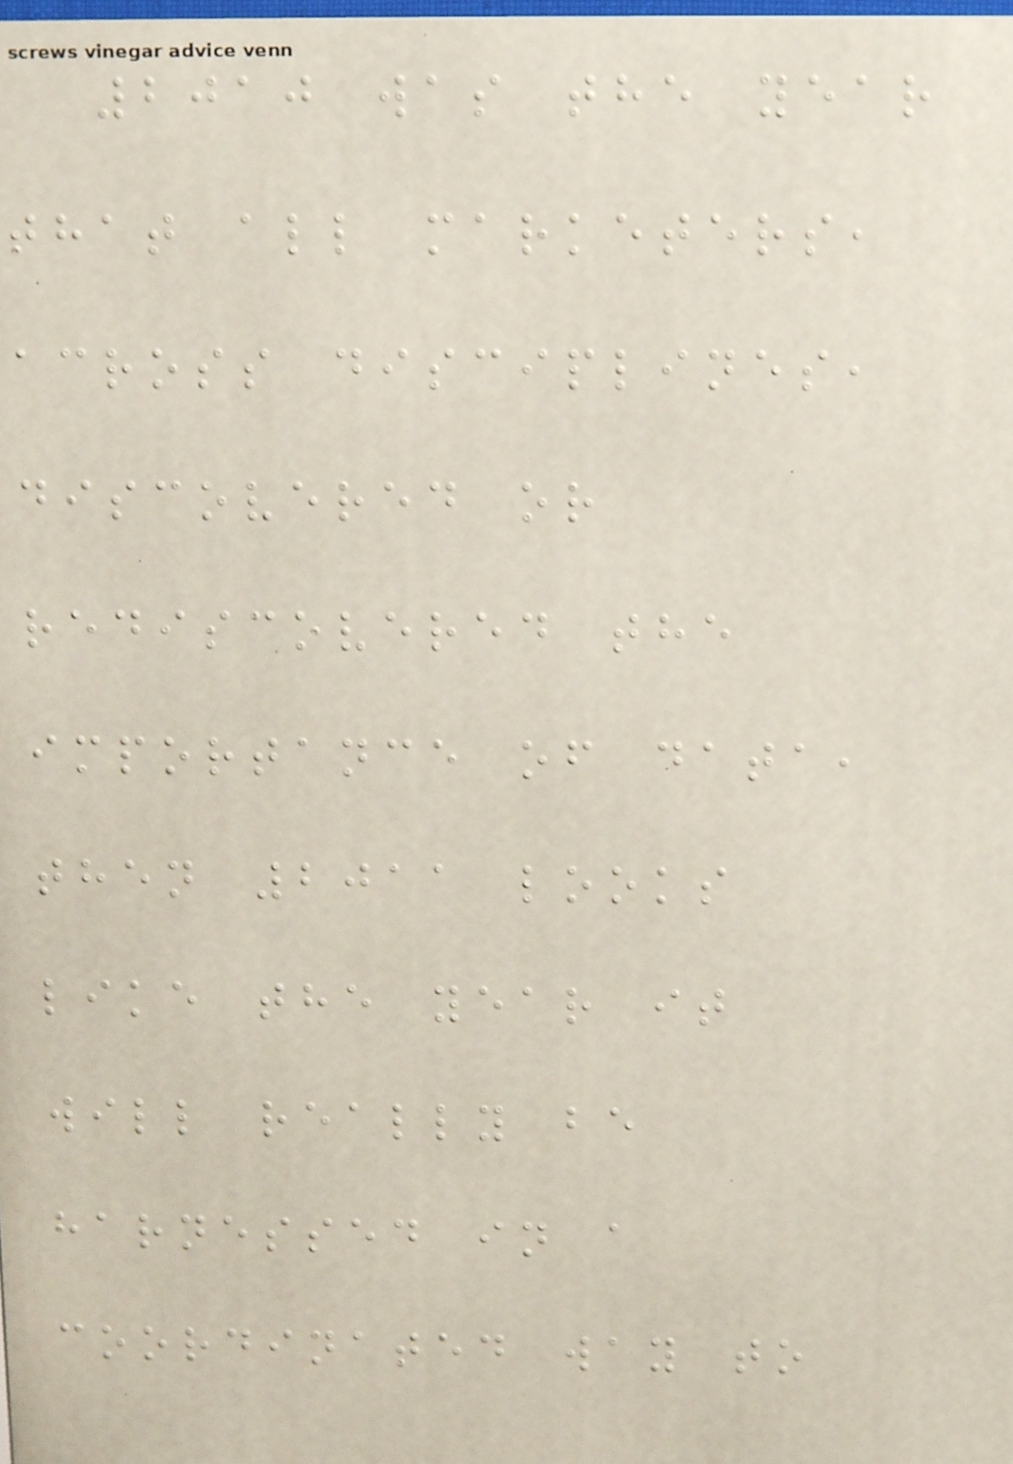2010 was the year
that all marketers,
across disciplines,
discovered or
rediscovered the
importance of data,
then 2011 looks
like the year it
will really be
harnessed in a
coordinated way to
